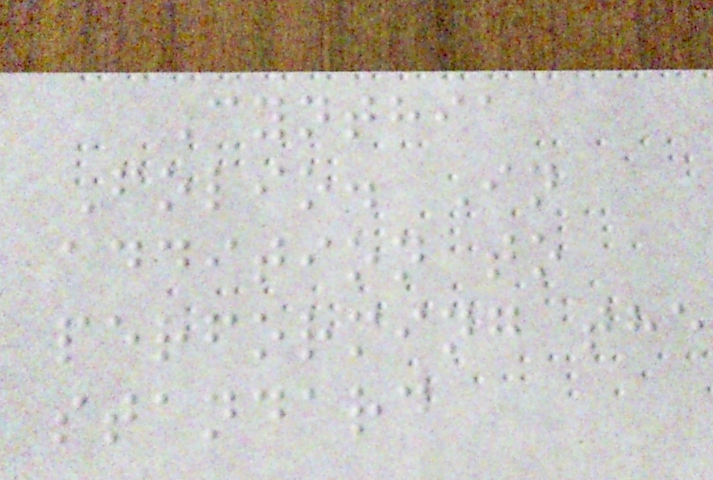Cynthia
Folio. In
addition to
performing the
standard
